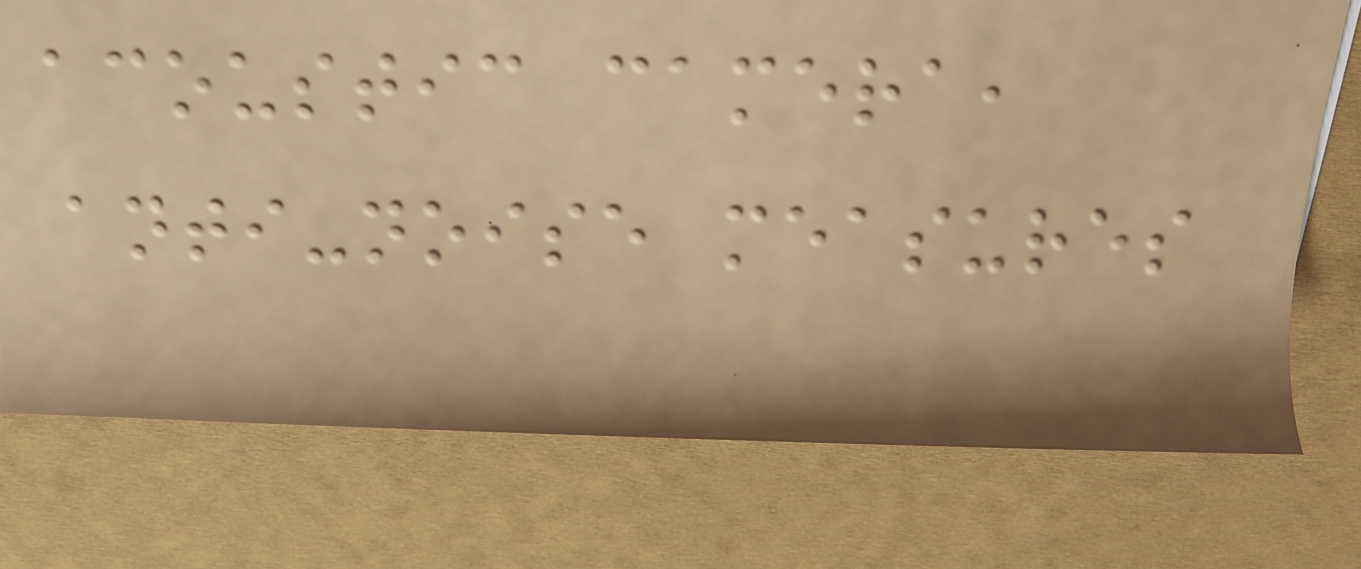acoustic camera,
anti-noise measures
